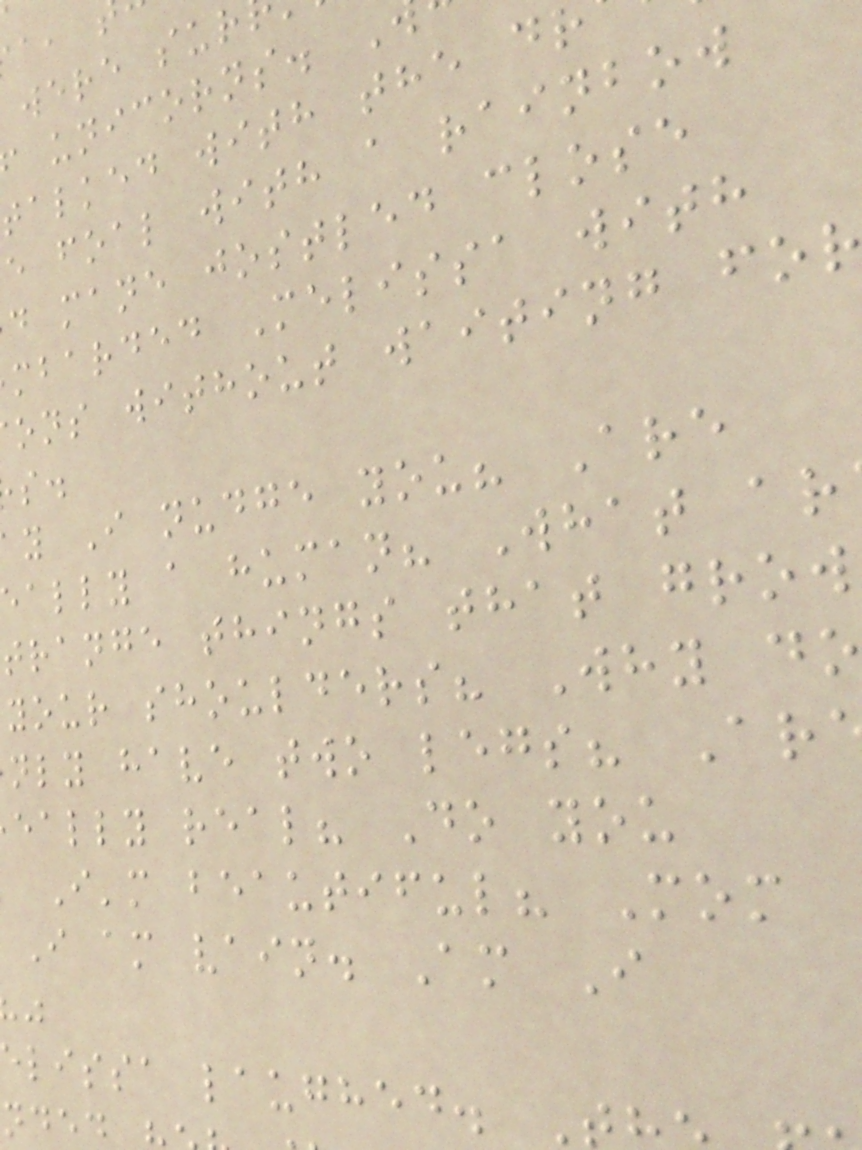were sur
unicorns.
talked with the d
e foal with a rainbow
d mane jostled close
mbarded Melissa with
ons without waiting fo
y I nudge you? Are
ally a human? What ar
trange things that grow
your shoulders? Why do
nly have two legs? Ar
eally real? Do you
I'm beautiful? Mom
I am vain. Am I
elissa laughed.
